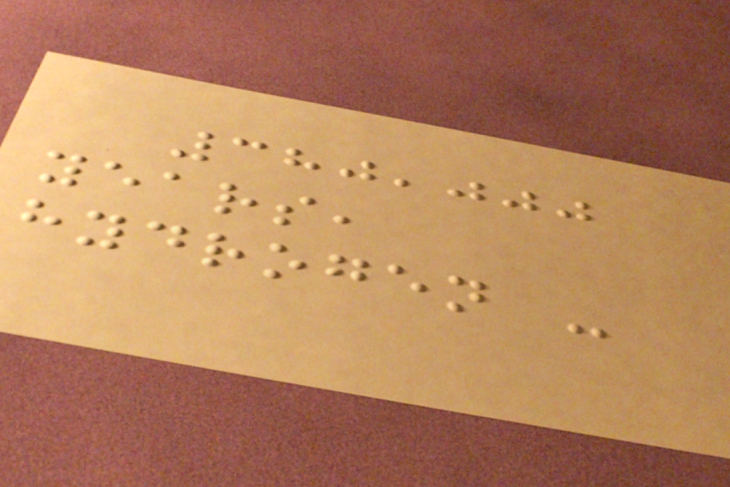380,000
years,
hydrogen -
